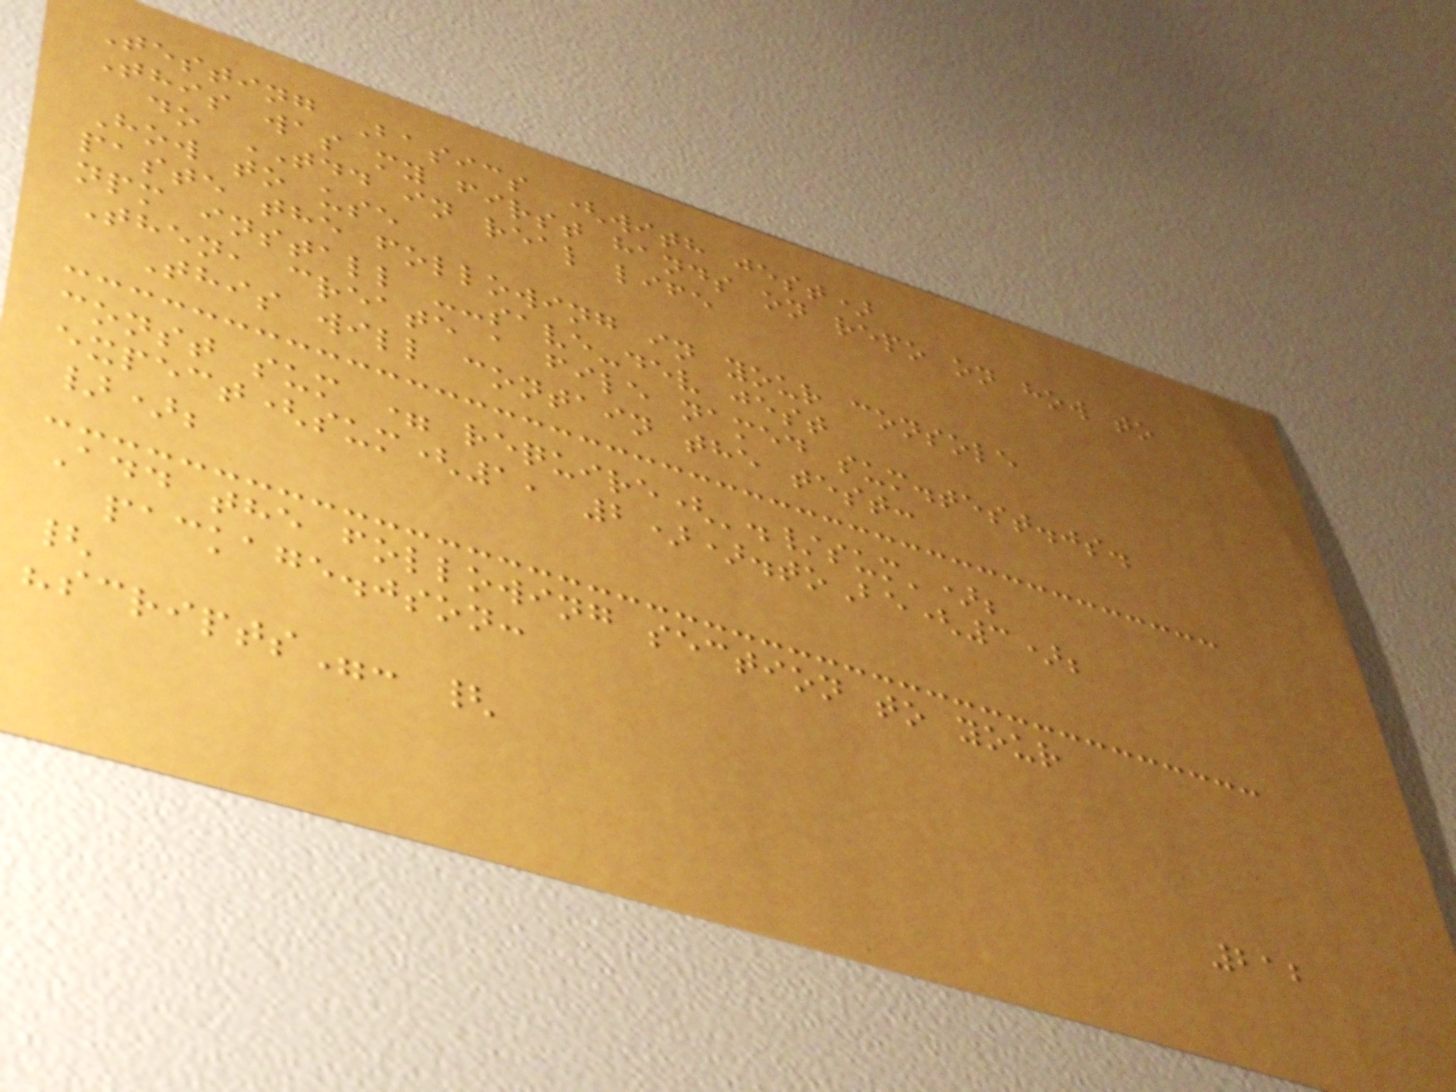Testing Basics (with jest)
This was my first hands on repo on how to
do TDD in real life
How to use
paste the following in your console
npm install --save-dev jest
Then, create a file named sum.test.js.
This will contain the test:
const sum = require('./sum');
expect(sum(1, 2)).toBe(3);
});
Add the following section to your
package.json:
{
"scripts": {
212
